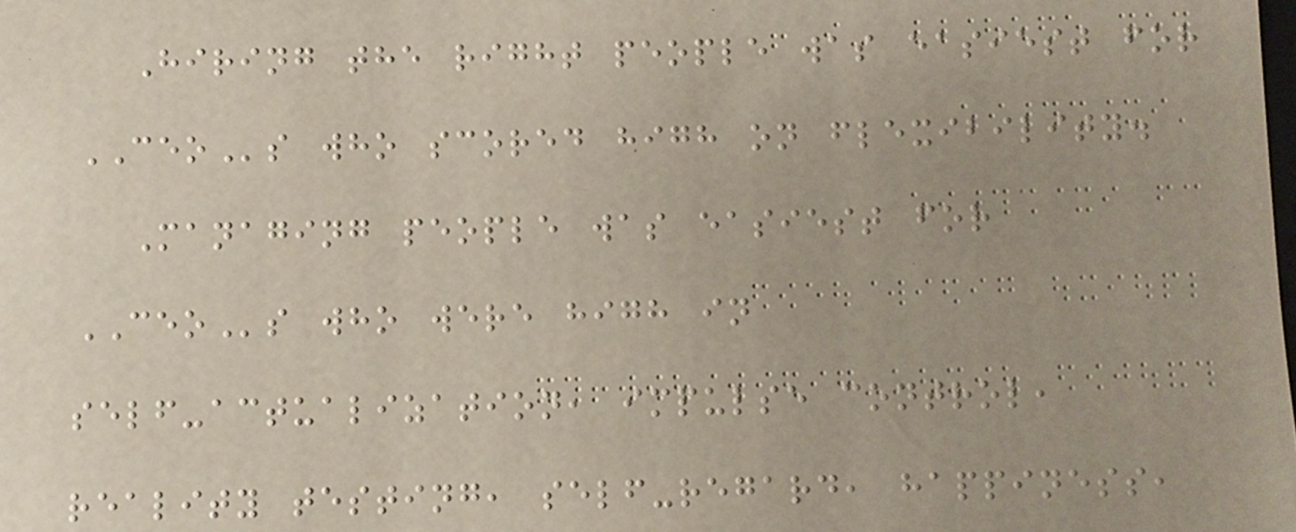Hiring the right people was easiest for
CEOs who scored high on flexibility.
Managing people was easiest for
CEOs who were high in
self-actualization, impulse control,
reality testing, self-regard, happiness,
